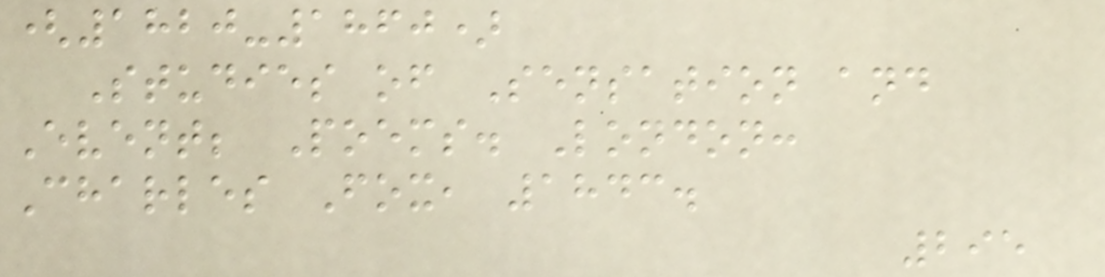(1820-1860)
Studies of Sensation and
Event; Poems. London:
Charles Fox, 1843.
295
